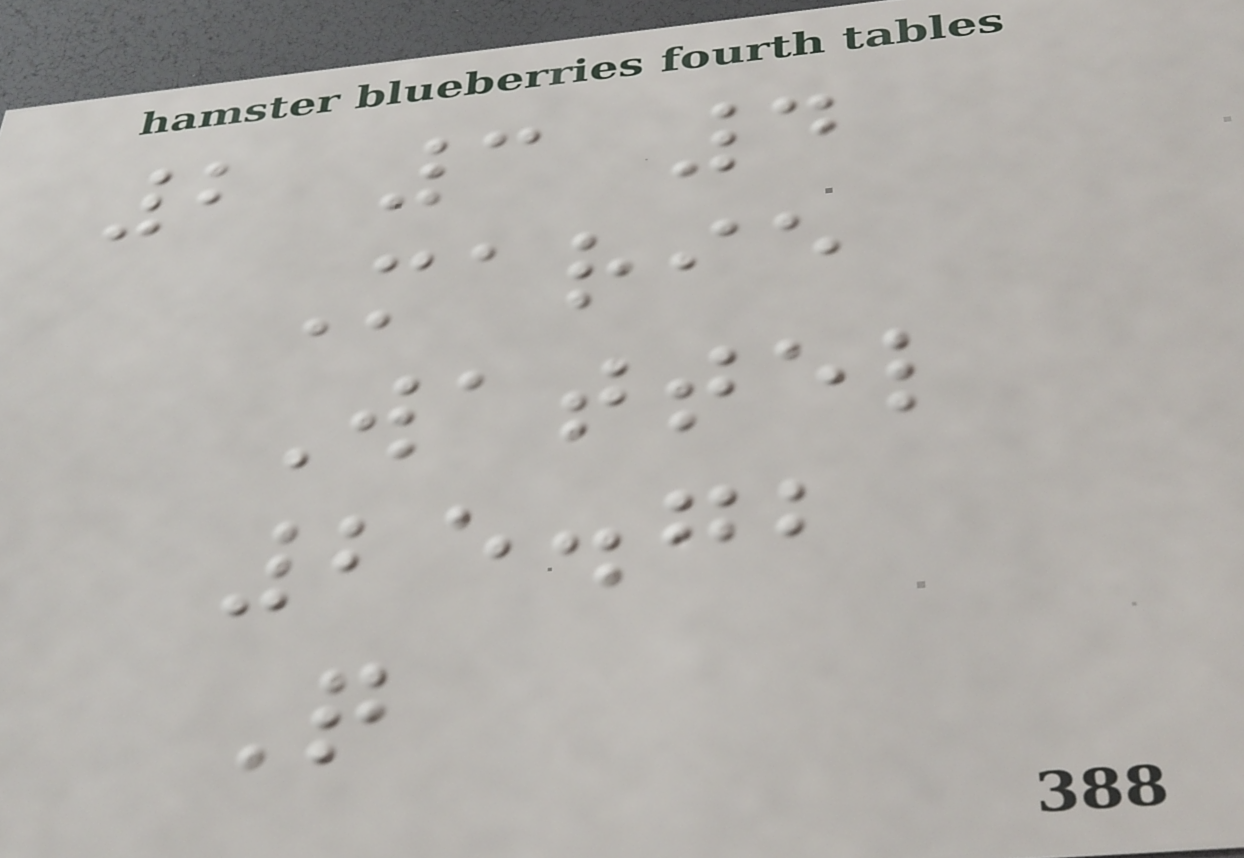2 3 4
Marie
Wattel
25.72
Q
